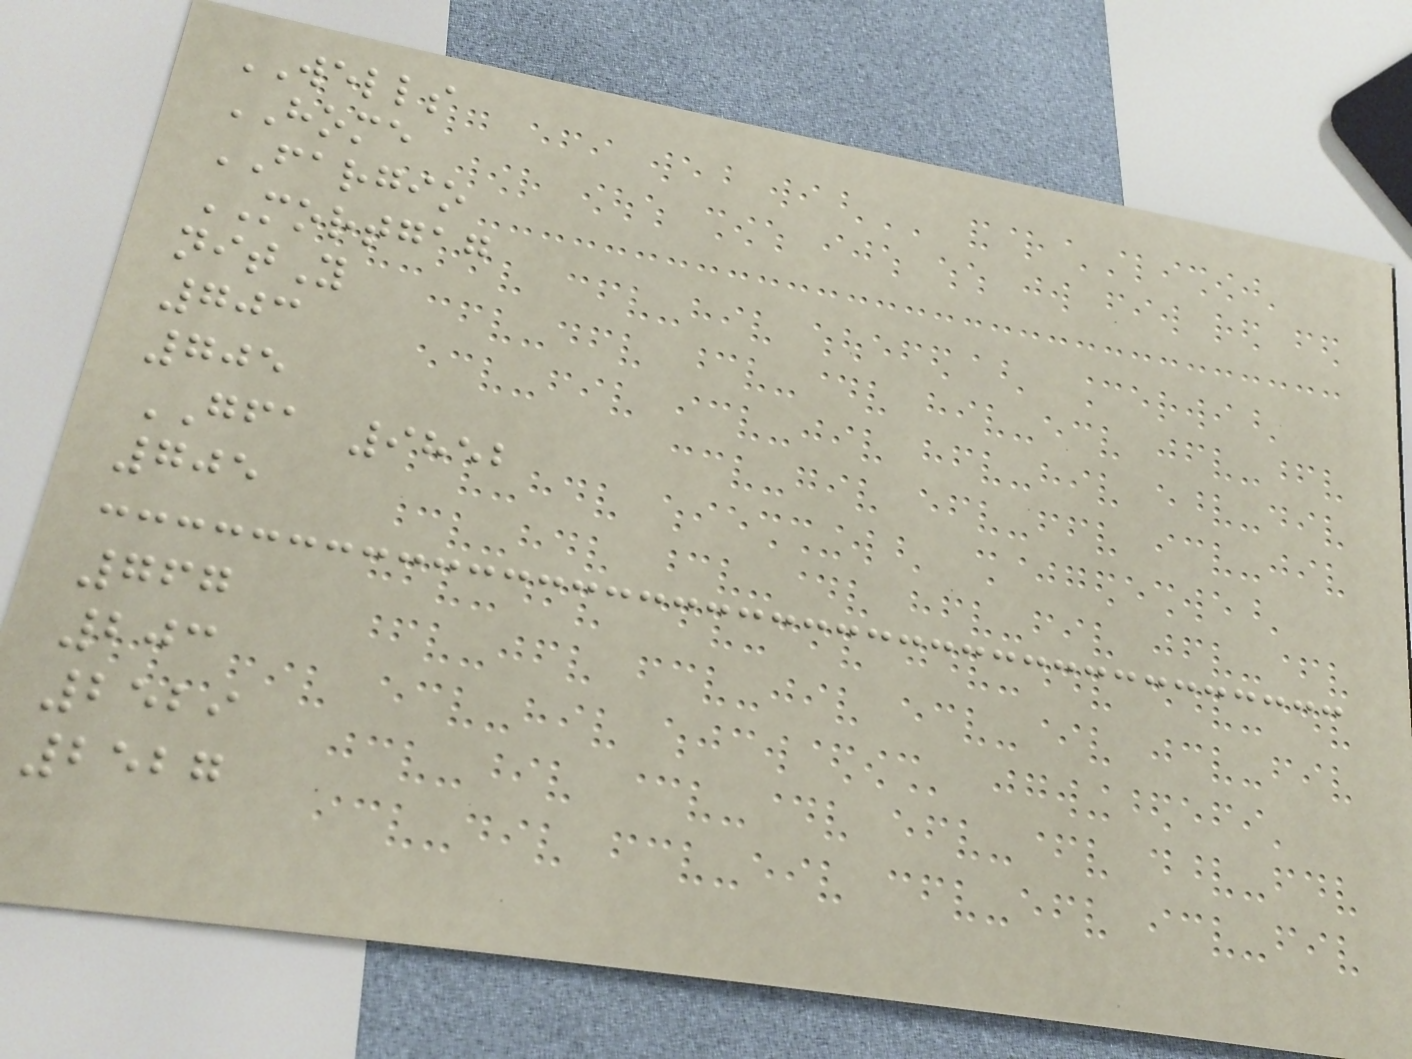WELLS
HOME
FARGIO
MORTGAG
nitY
703
705
GFA 9852
705
767
203
2529
2527
